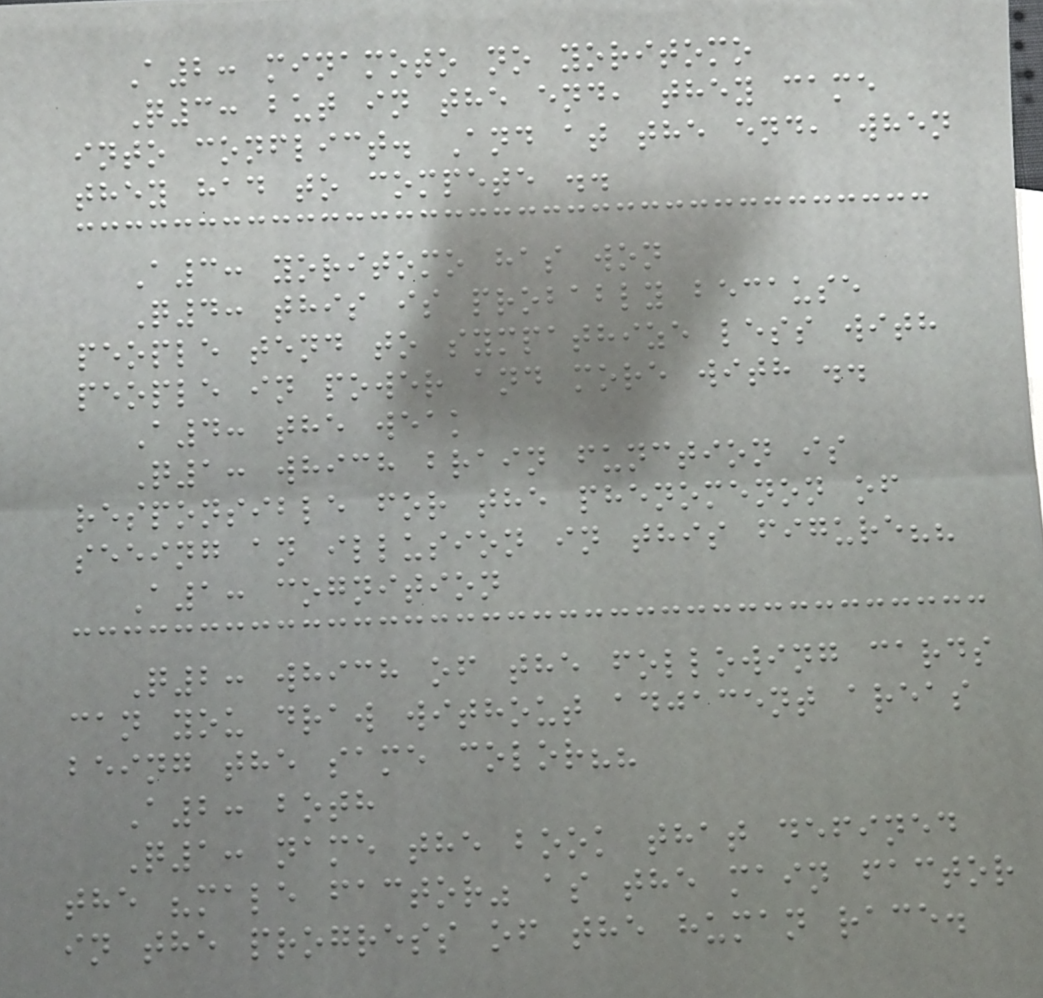A2: minamoto no yoritomo
Q3: but in the end, they came
into conflict. And at the end, when
they had to compete ..
A3: yoritomo has won
Q4: this is probably because
people tend to sympathize less with
people in power and more with ..
A4: the weak
Q1: which brain function is
responsible for the phenomenon of
seeing an illusion in this figure??
A1: cognition
Q2: which of the following cards
can you draw without adjacent areas
being the same color??
A2: both
Q1: name the book that defined
the "male factor" as the main factor
in the progress of the human race.
